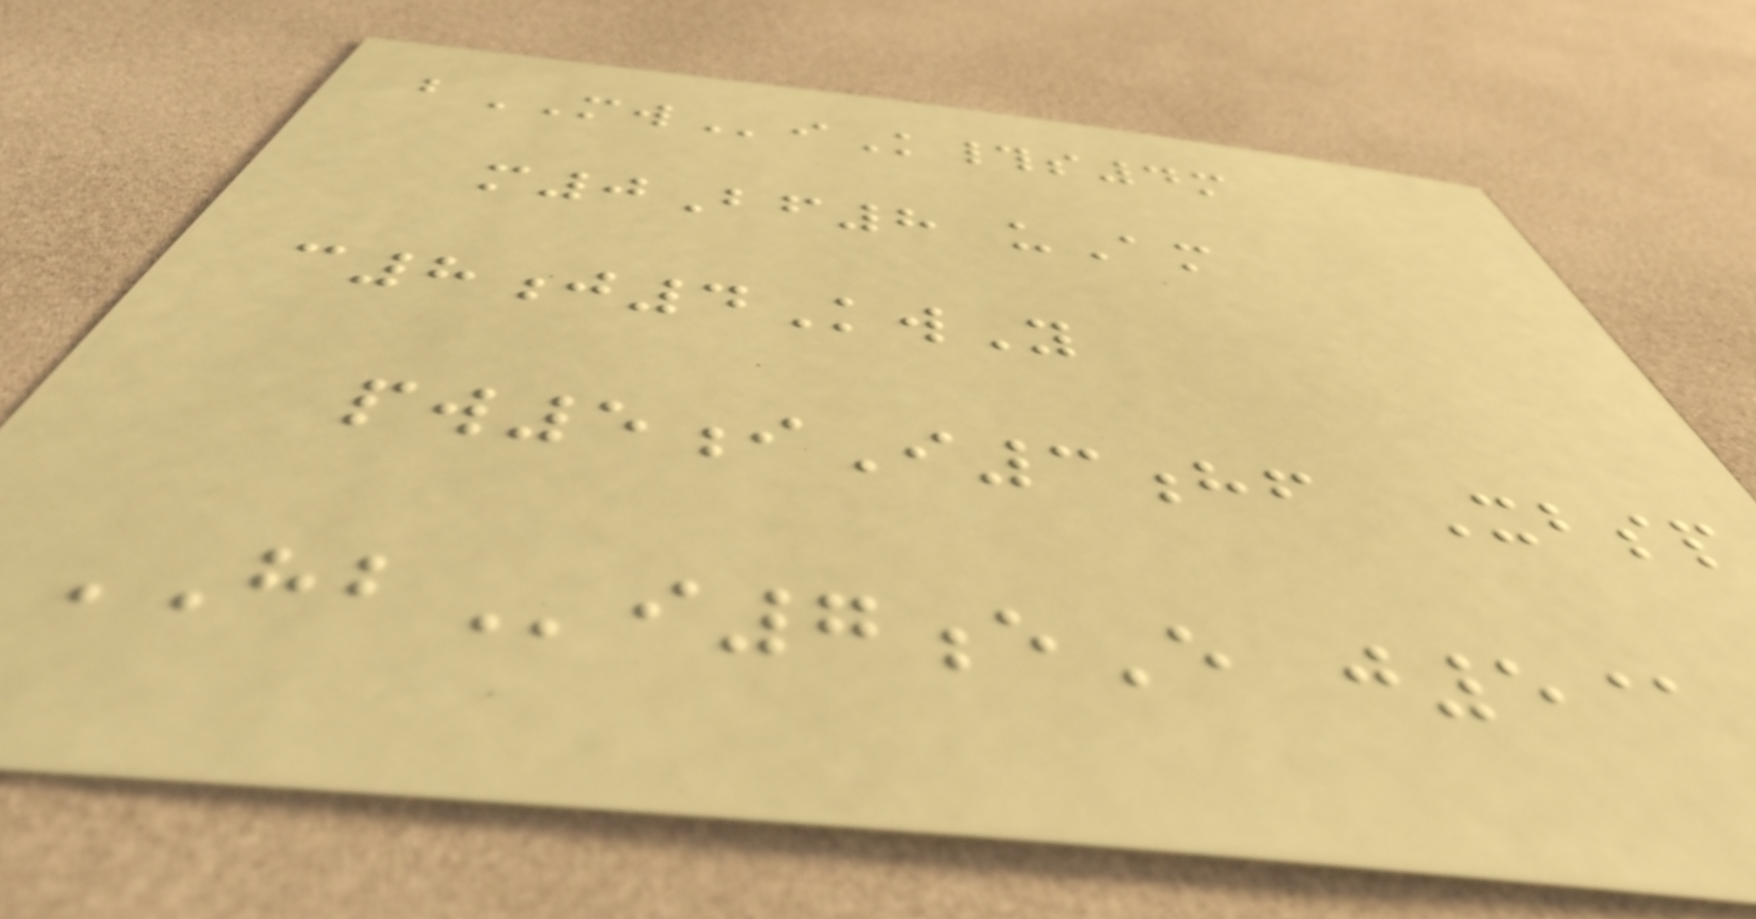bMWiK#s4m
m0Bf8 uAm
c8j4KwY
pw5iI3hf Xbsp
HBi7eE j5@
